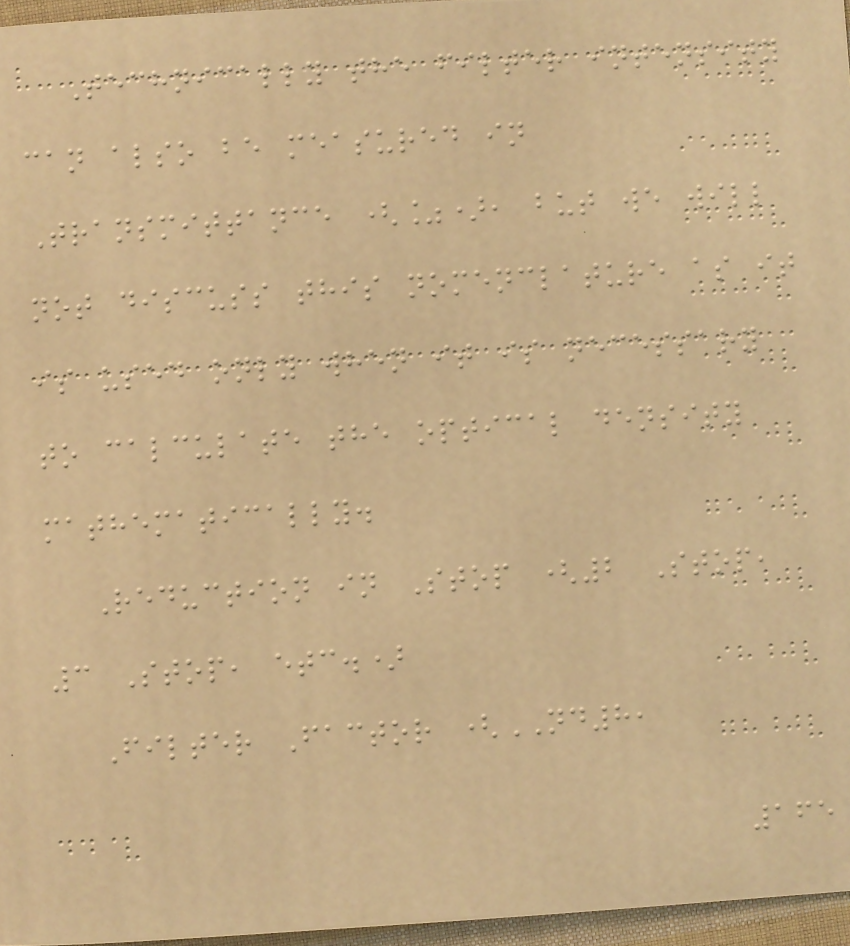Technically the filter intensity
can also be measured in
Transmittance (%), but we will
not discuss this nomenclature as it
is used only when it is necessary
to calculate the optical density
mathematically.
Reduction in Stop (2 Stop,
3 Stop, etc.)
Filter Factor (ND8,
165
